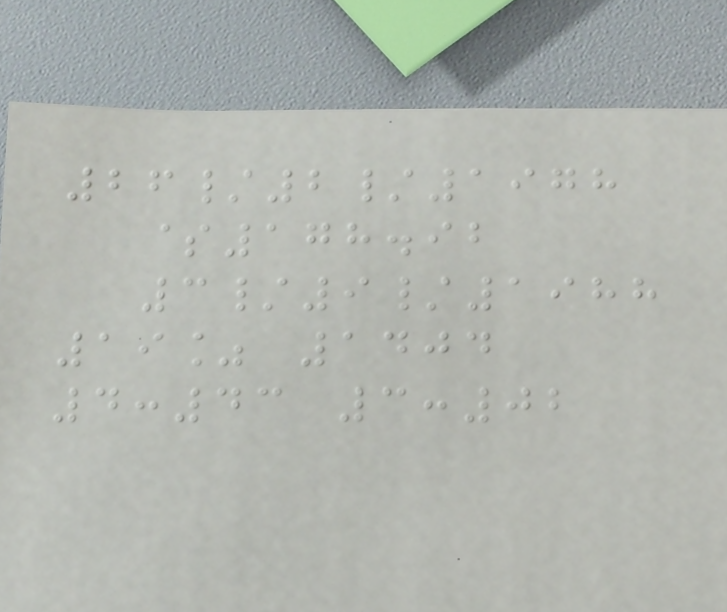26/2/1978
$178.92
3/9/1988
19% 1404
4:43 3:02
